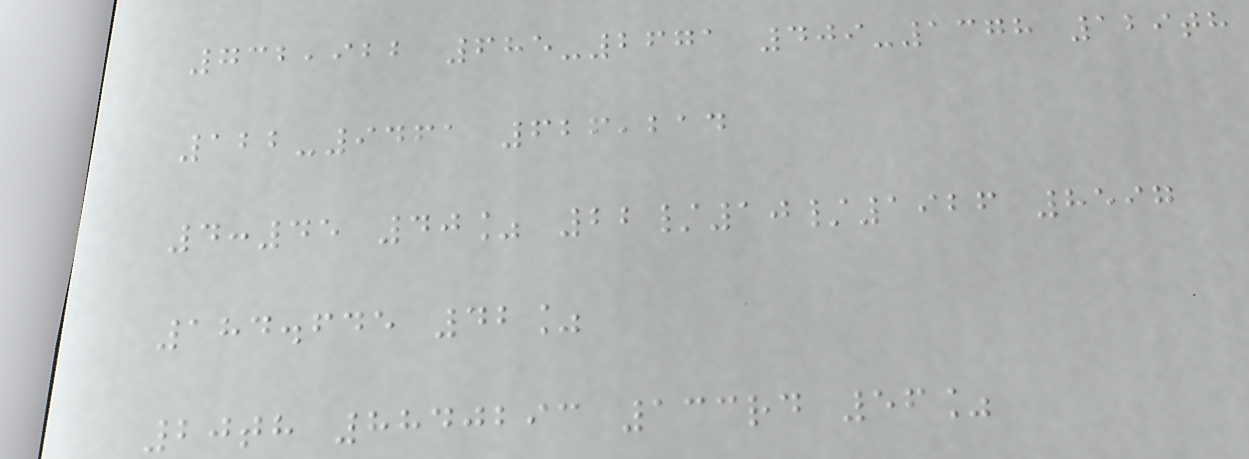732,922 685-2671 409-1378 129th
122-9461 626,214
4:45 40% 22/10/1926 8597
184.645 42%
20th 8840293 133rd 56%
